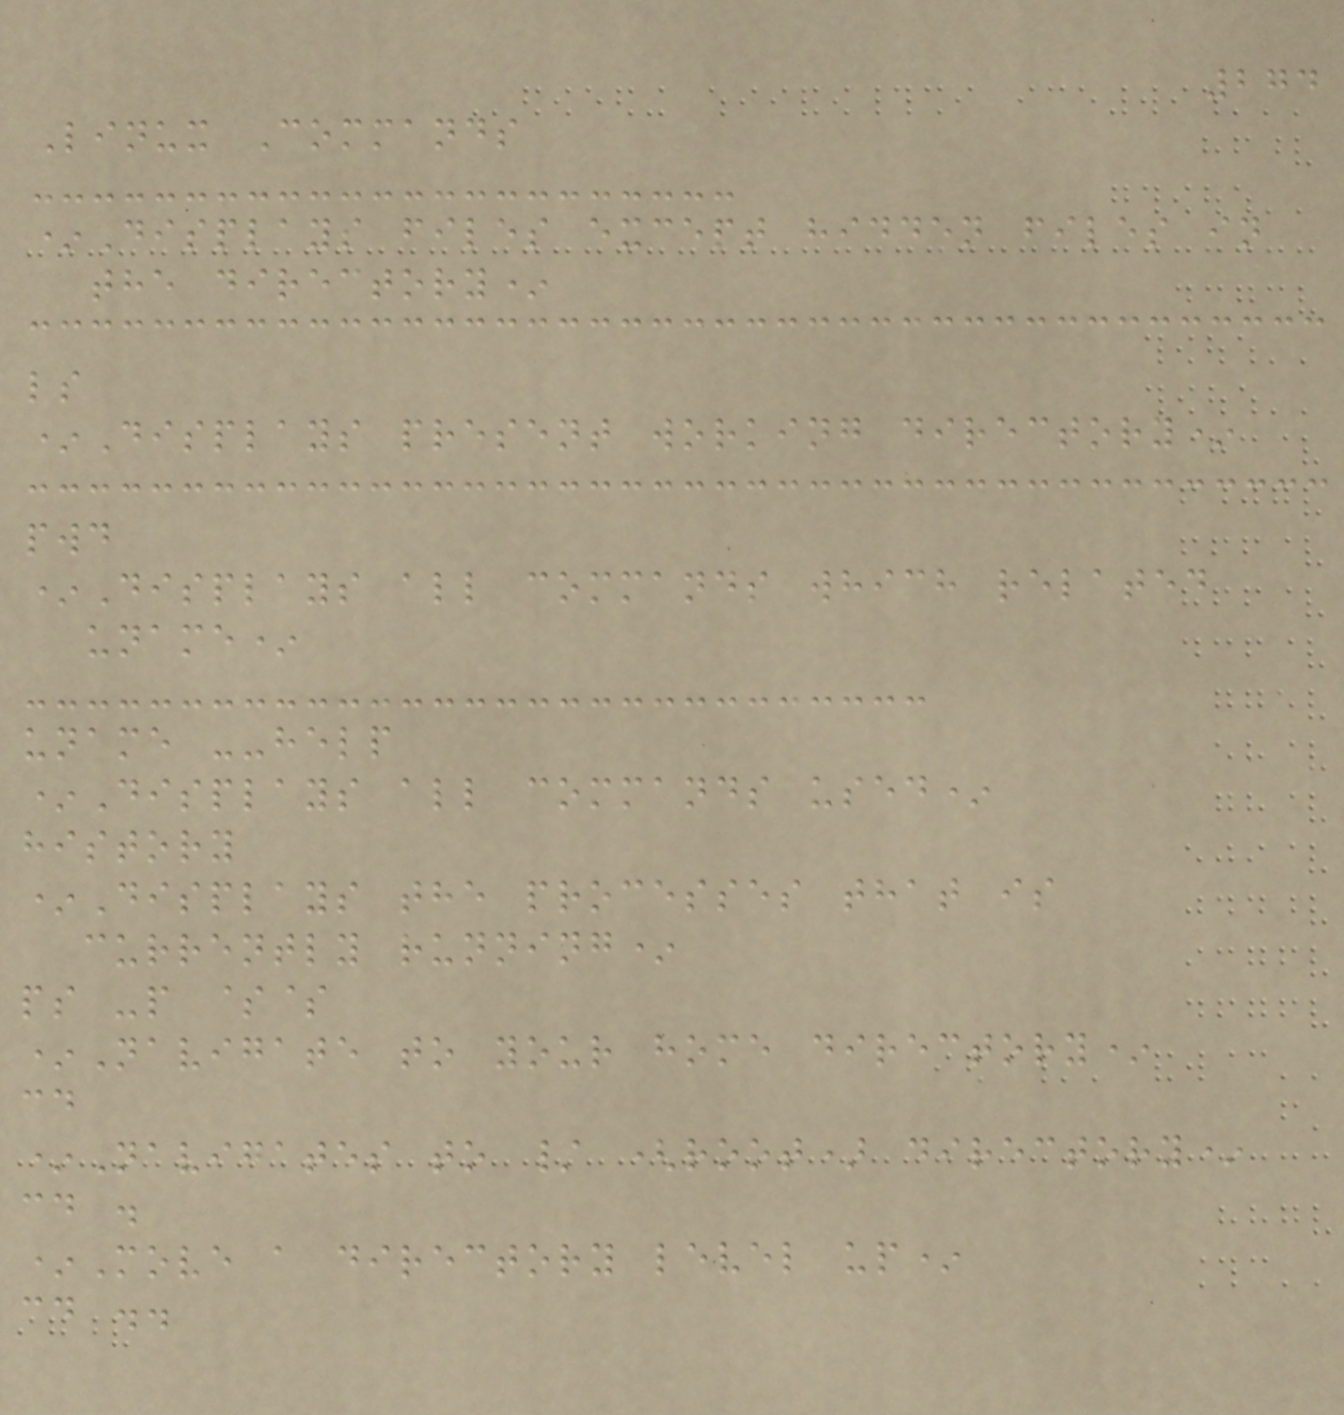274
Linux Commands
*Displays files except hidden files in
the directory*
ls
*Displays present working directory*
pwd
*Displays all commands which related
uname*
uname --help
*Displays all commands used*
history
*Displays the processes that is
currently running*
ps -p $$
*Navigate to your home directory*
cd
*Navigates to / (root) directory*
cd .
*Move a directory level up*
cd ..
